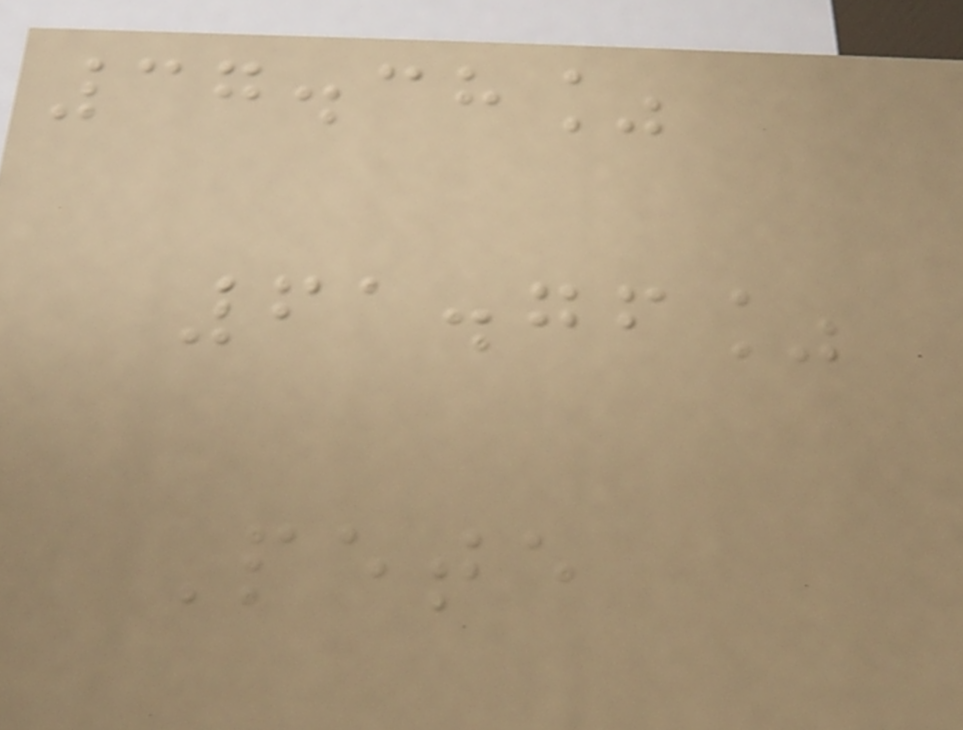37.38%
61.76%
Pete
